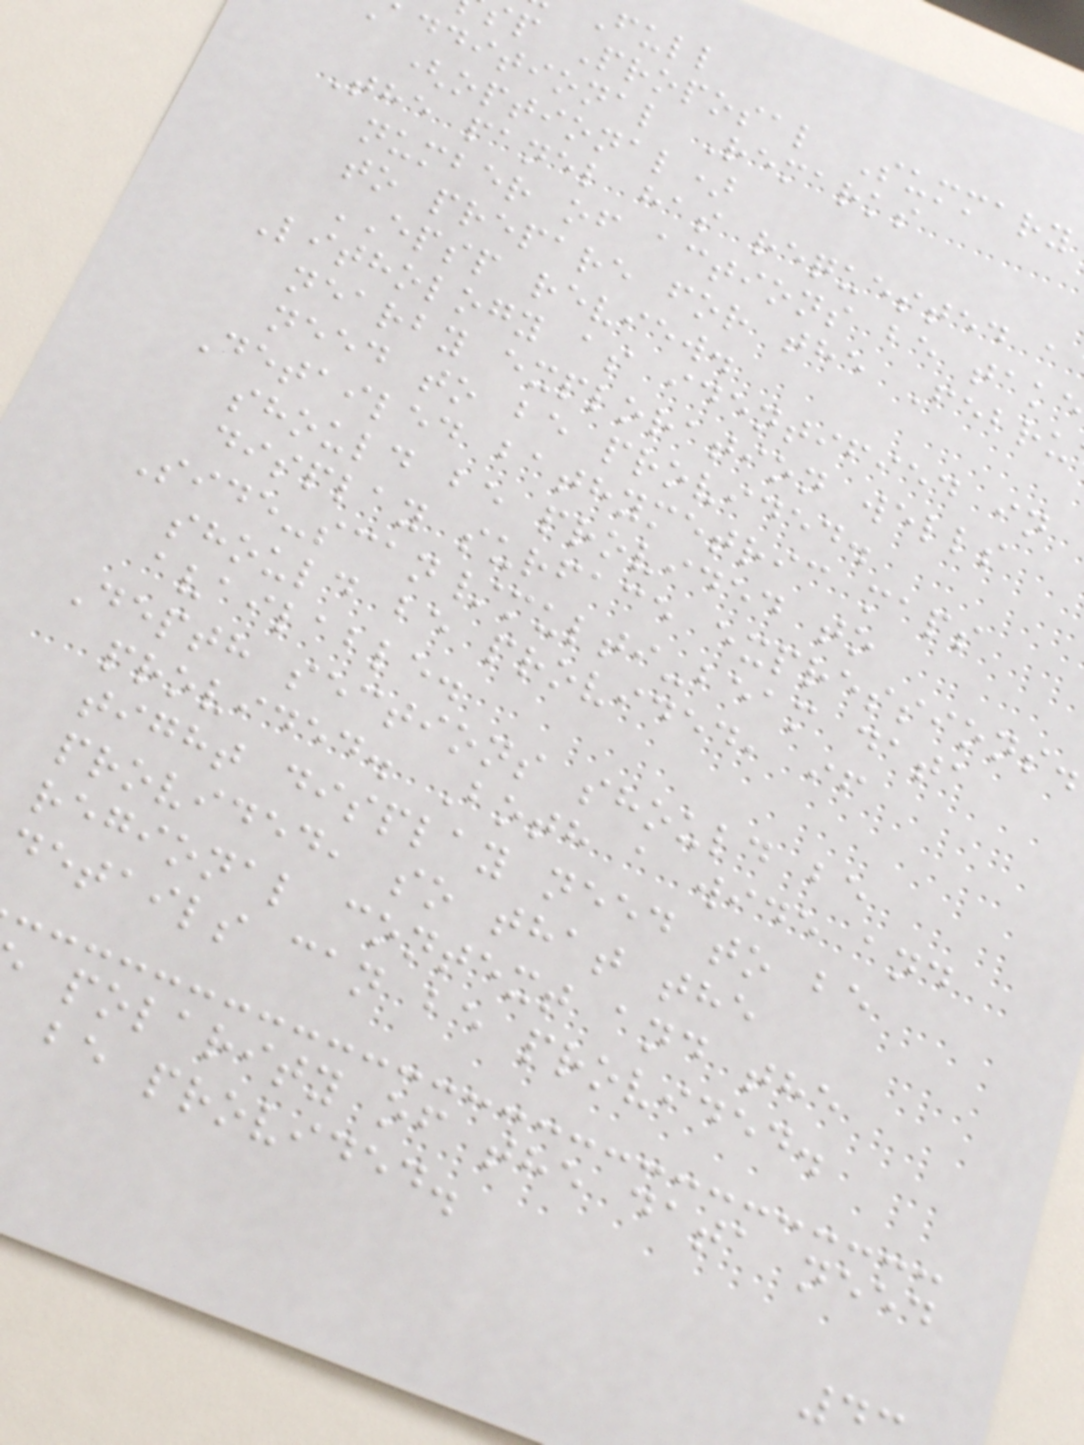full
sp Proposal Summary
additional Remarks
(optional)
The panel has requested a
number of actions be tak
to prepare for the Febru
EPSP review.
Lithology as identified in
nearby exploration wells
need to be provided.
Detailed bathymetric maps
should be provided to
display surface expressions.
Side-scan/multi-beam data
should be provided, if
available.
Depth sections should be
provided. Both a wide and
tight display need to be
provided, so that the
regional context and the
details can be provided.
polarity of the data need
be provided.
